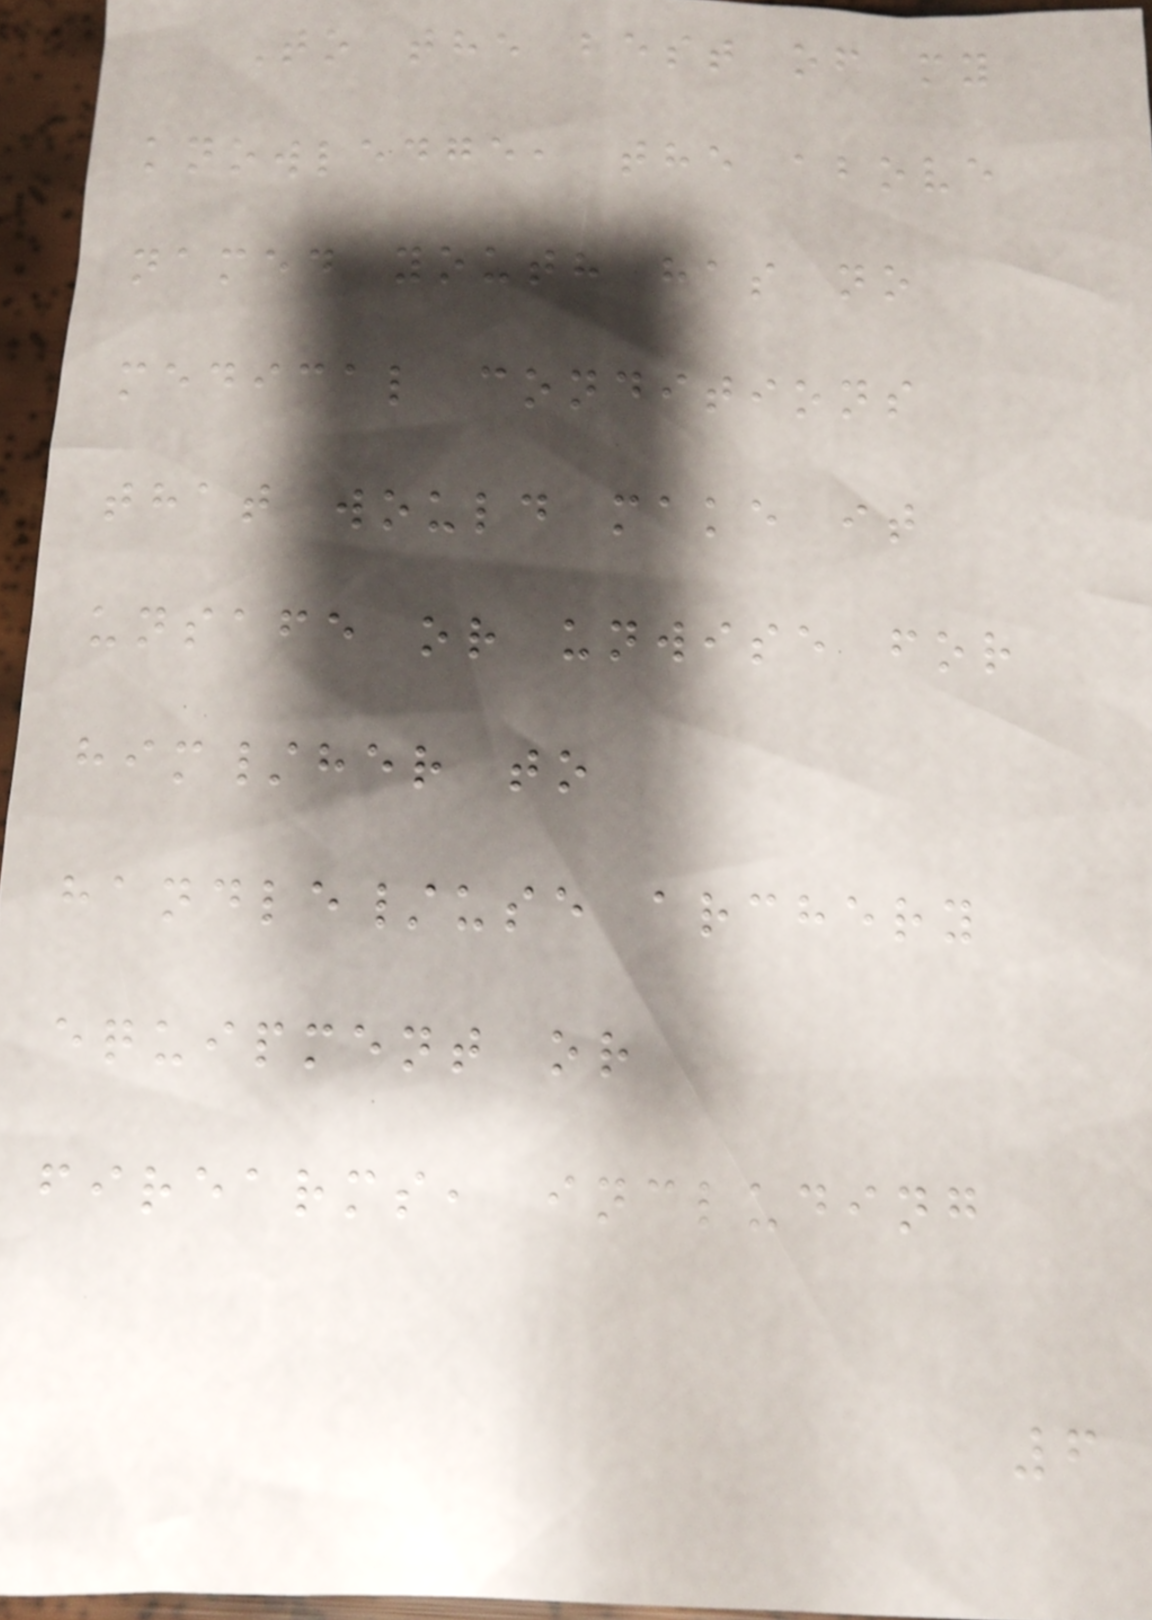To the best of my
knowledge, the above
named youth has no
medical conditions
that would make it
unsafe or unwise for
him/her to
handle/use archery
equipment or
firearms, including
6
